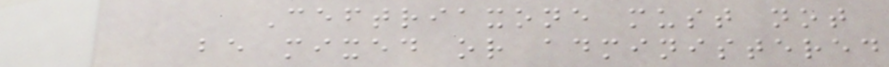Ceftriaxone must not
be mixed or administered
